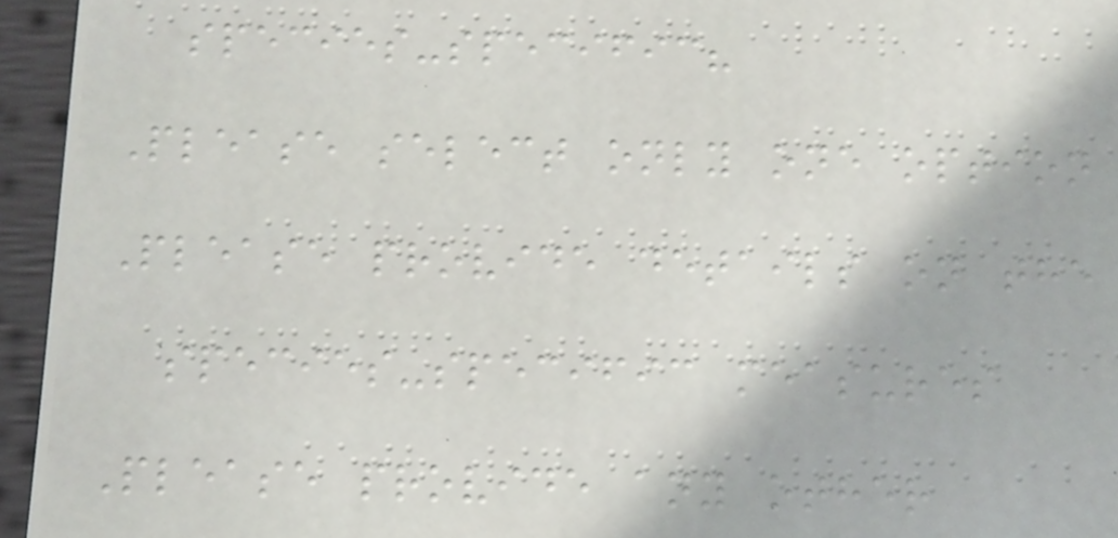species-specific?
Please select only one option
Please provide details on the
species-specific measures
Please provide any other
